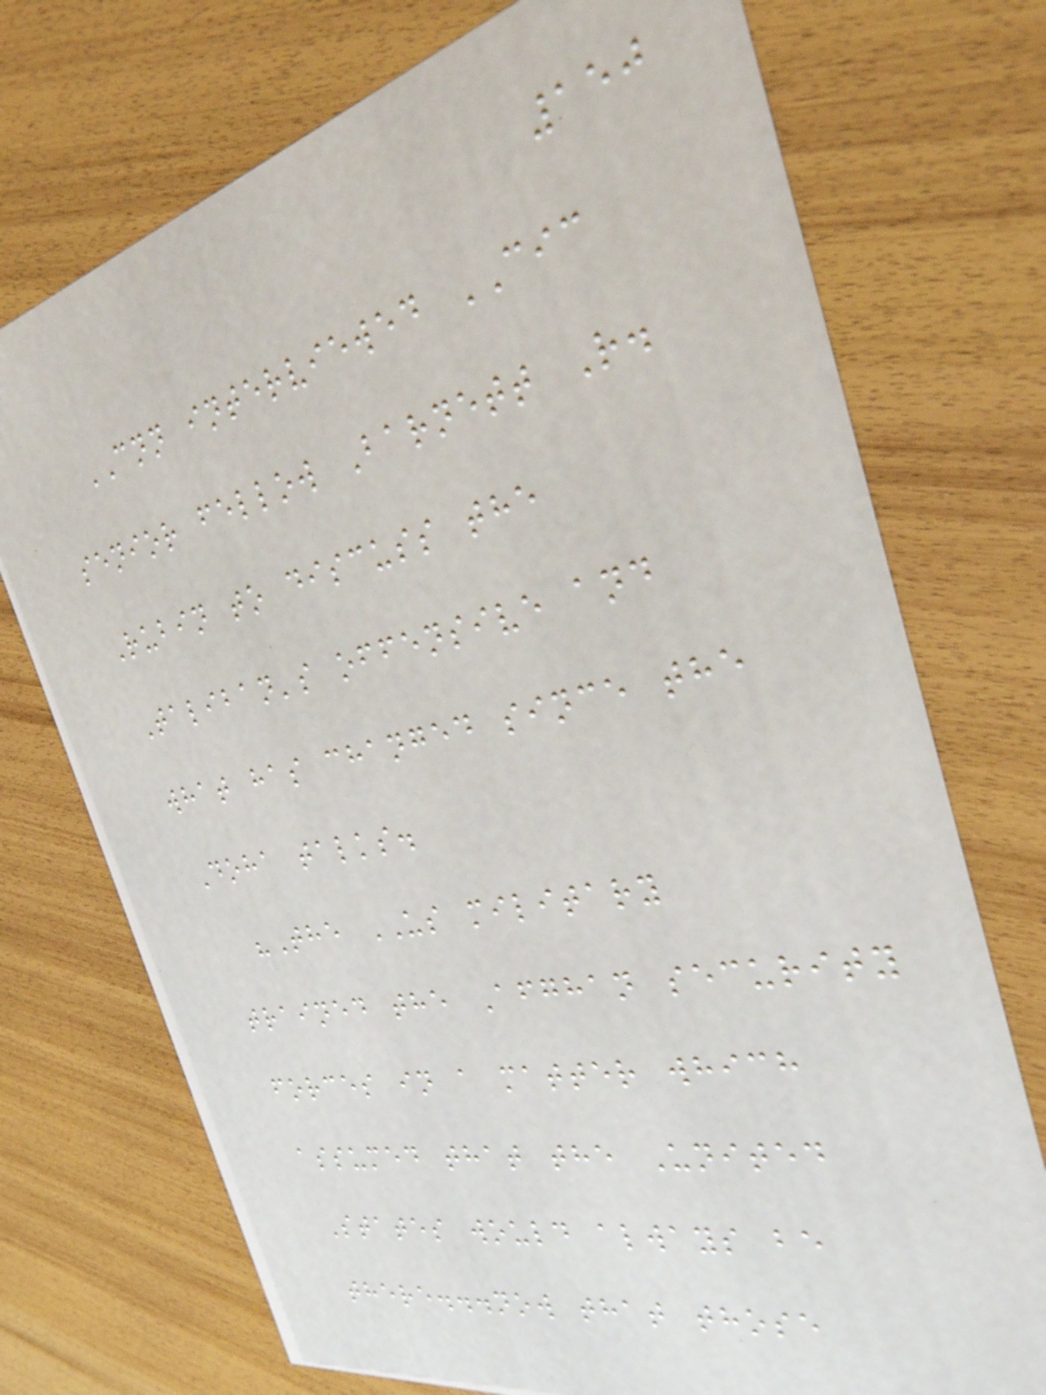150
CNN interviewed CIC
senior fellow Barnett R.
Rubin to discuss the
Taliban's offensive and
what has changed since the
Doha talks.
"The US military
trained the Afghan security
forces in a matter which
assumed that the United
States would always be
there...now that those
